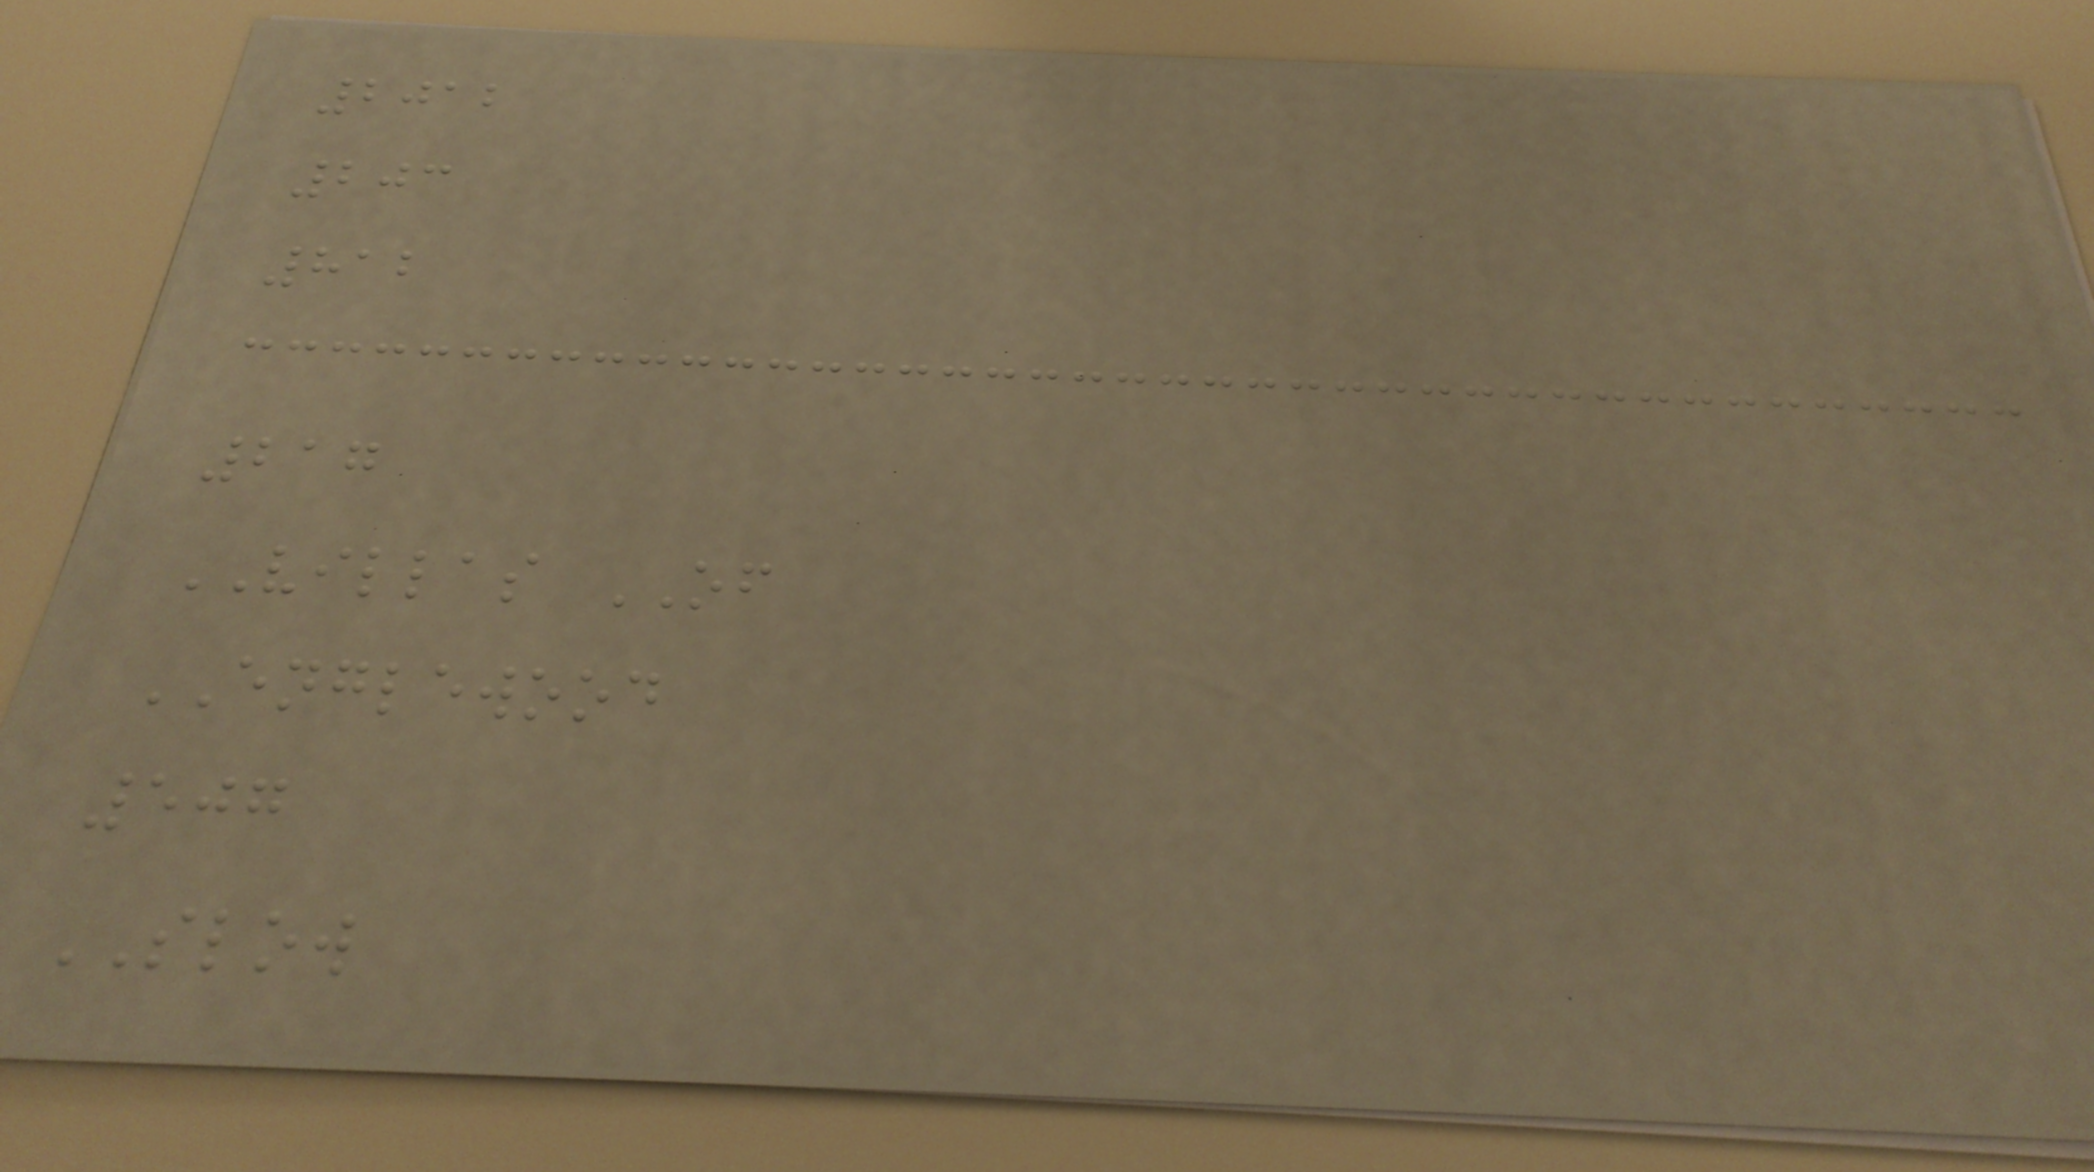2012
203
812
217
VILLAS OF
ENGLEWOOD
507
SLOW
